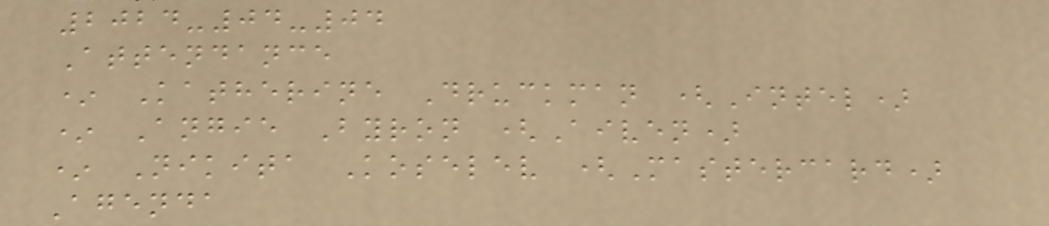2024-04-04
Attendance
* Katherine Druckman (Intel)
* Angie Byron (Aiven)
* Nikita Koselev (Mastercard)
Agenda
